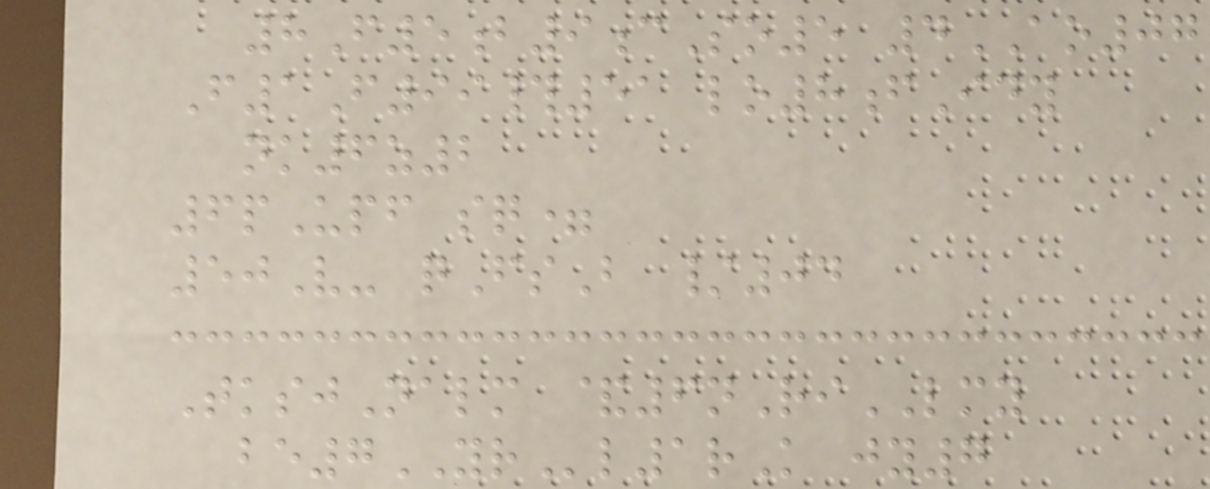8F5b9cSo5 4AO07
F1F99#51 lo8fIdy
nk6z2
6pUpf sq=
50V- qFsB /04
TksjNalm &6nRiLMY
be7YRl1rK jy7
